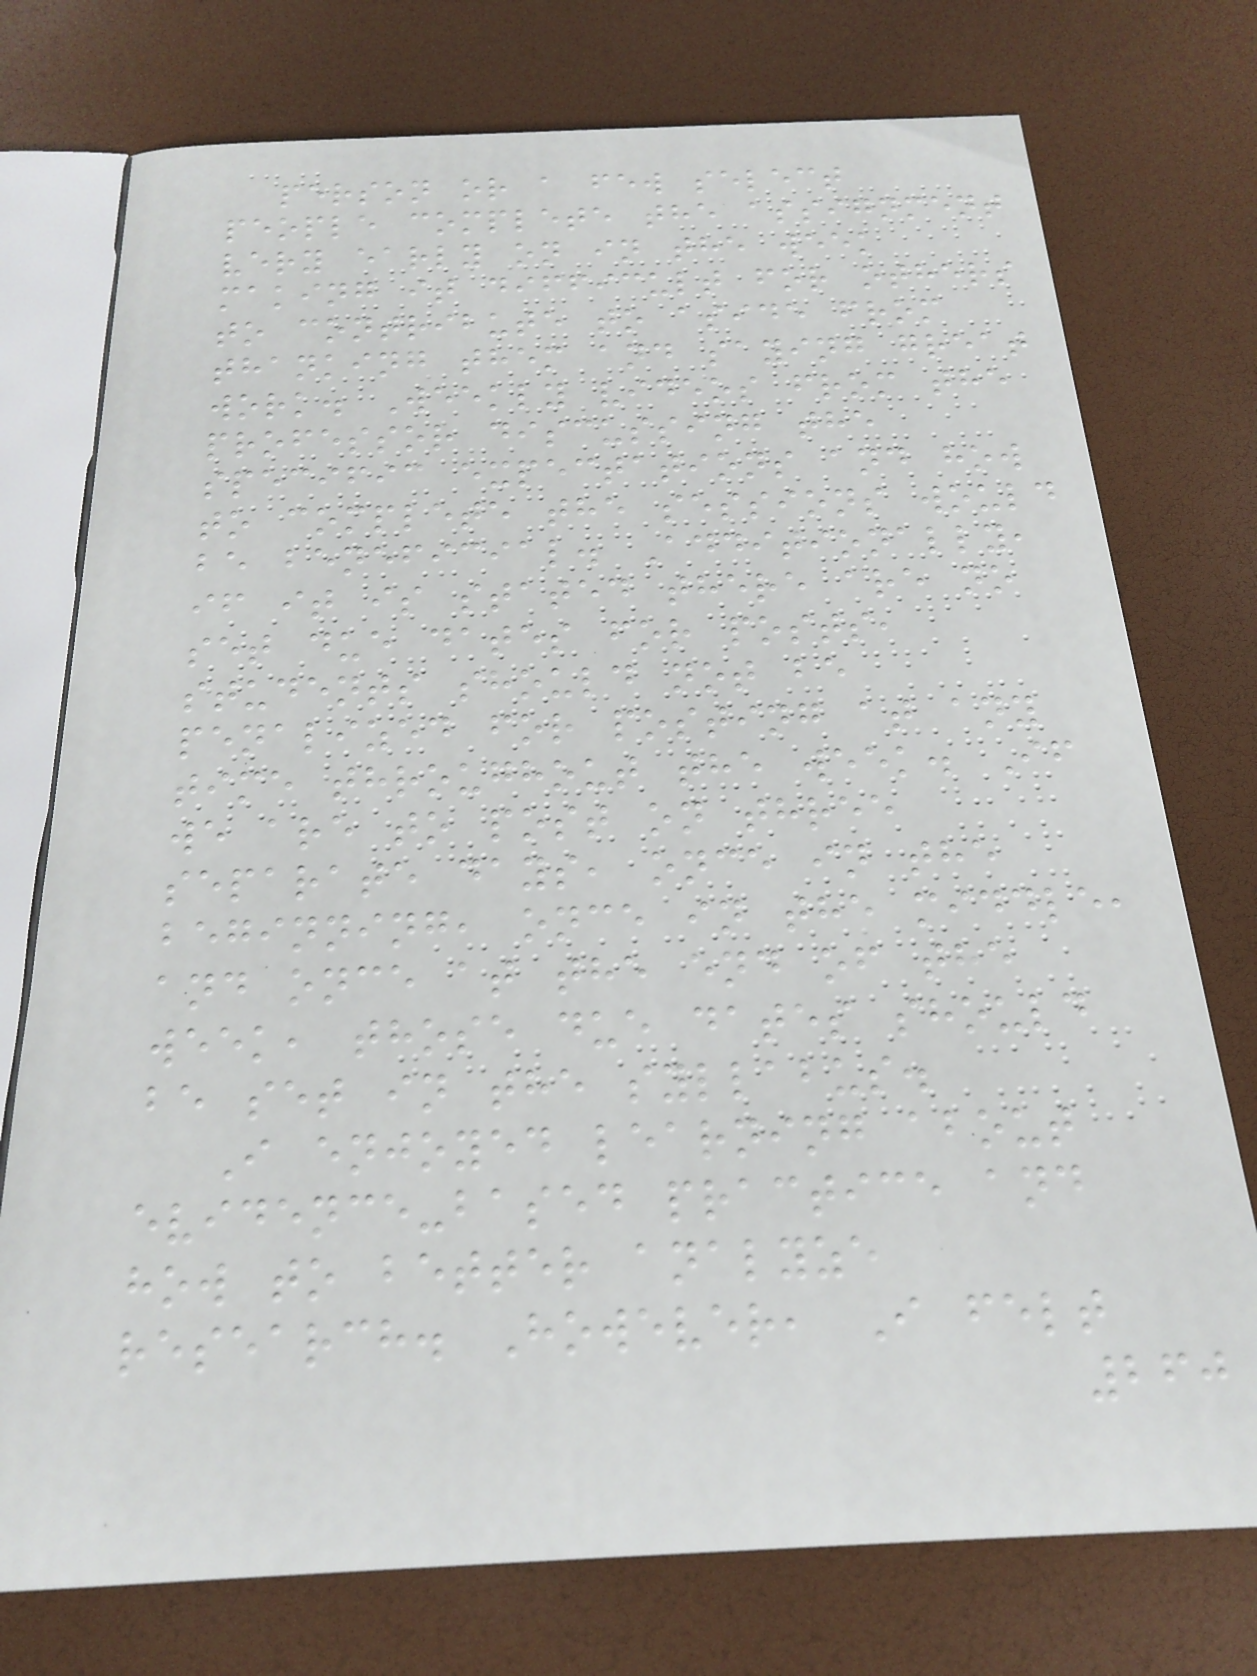person or a few select
people complete the assignment
very early on in the week
making it difficult for others
to contribute to aside from
thanking them and saying great
work. Weekly videos from the
professor discussing the
specific expectations and how
to complete the sessions would
be beneficial. Additionally,
if it is stated there are no
set due dates for posts,
students should not be
penalized for posting at any
time throughout the week. If
we are to post on three
separate days, once in the
beginning, once in the middle,
and once at the end of the
week, those due dates should
be set in the syllabus.
I enjoyed learning about
evidence-based practice and
how to better analyze
research. However, I felt
260
